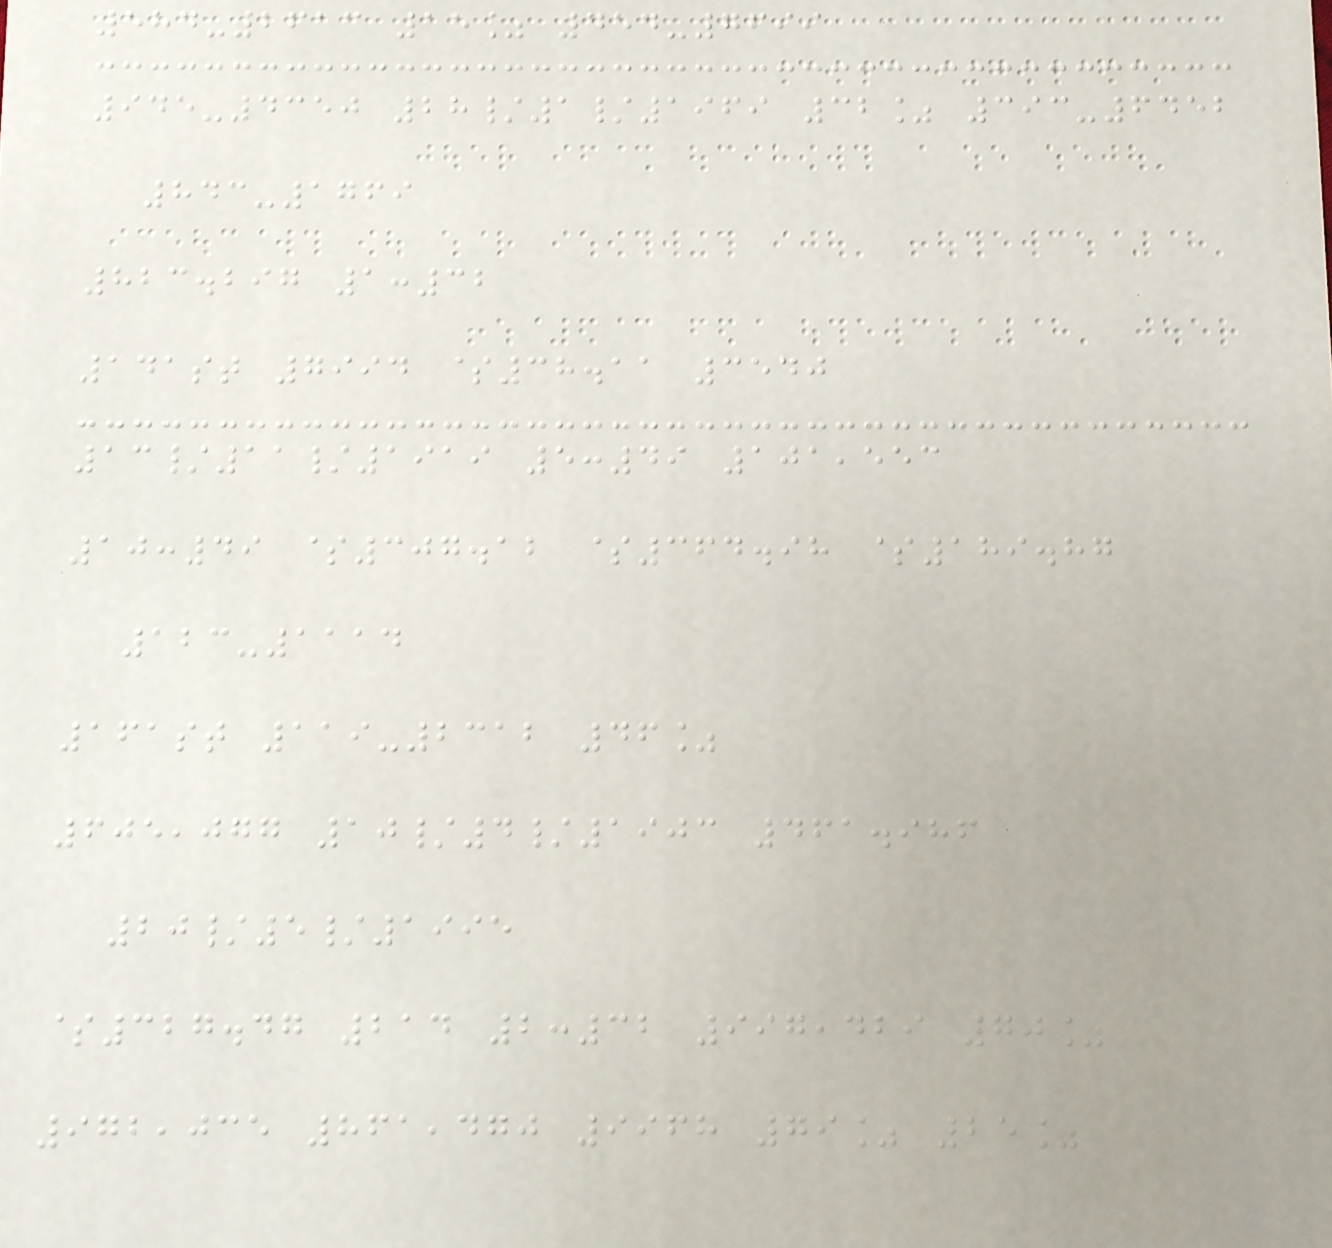584-2613 15% 454-7699
945-4350 28/1/1969 32% 393-6452
843-1769
823.297 1:32
141st 7994 $38.11 3540
13/11/1919 5:49 101,553
10:49 $307.12 $364.98 $189.87
123-1114
161st 119-2312 46%
605,077 10/4/1903 461.986
20/5/1995
$327.47 214 2:32 997,429 70%
972,035 861,470 9968 79% 25%
